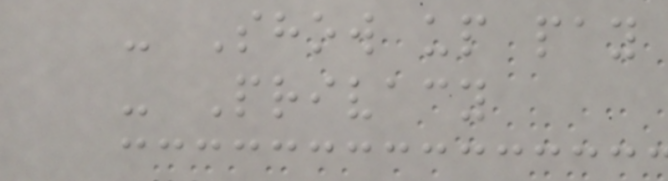- Show up pay
- Privacy
